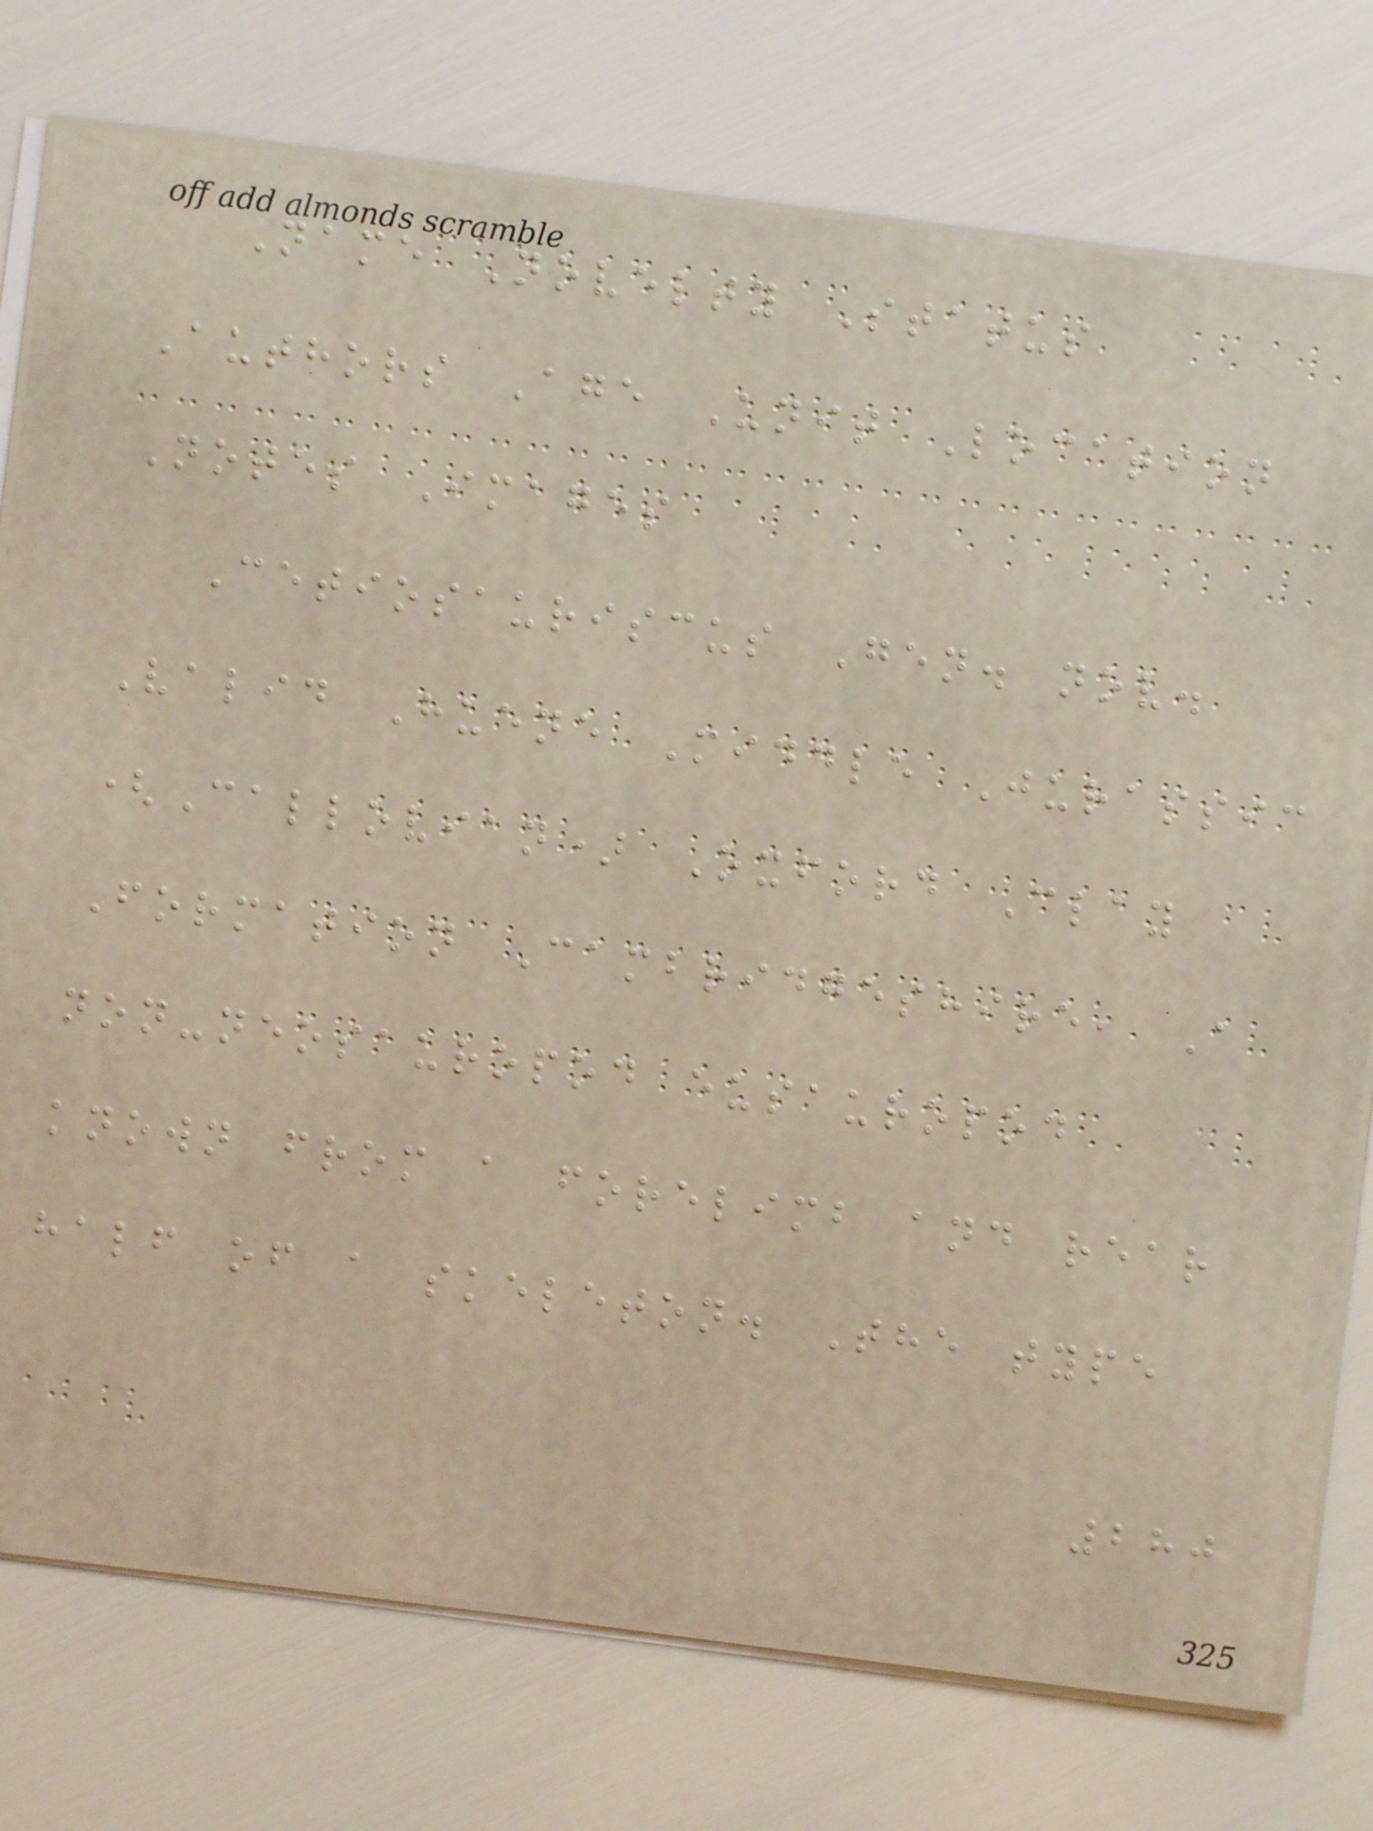Name Novelty Status
Authors Age Unit Location
Notes Images
Cetiosauriscus Gen. nov.
Valid Huene Middle Jurassic
(Callovian) Oxford Clay
Formation Cambridgeshire, A
non-neosauropod eusauropod
known from a forelimb and rear
half of a skeleton. The type
280
